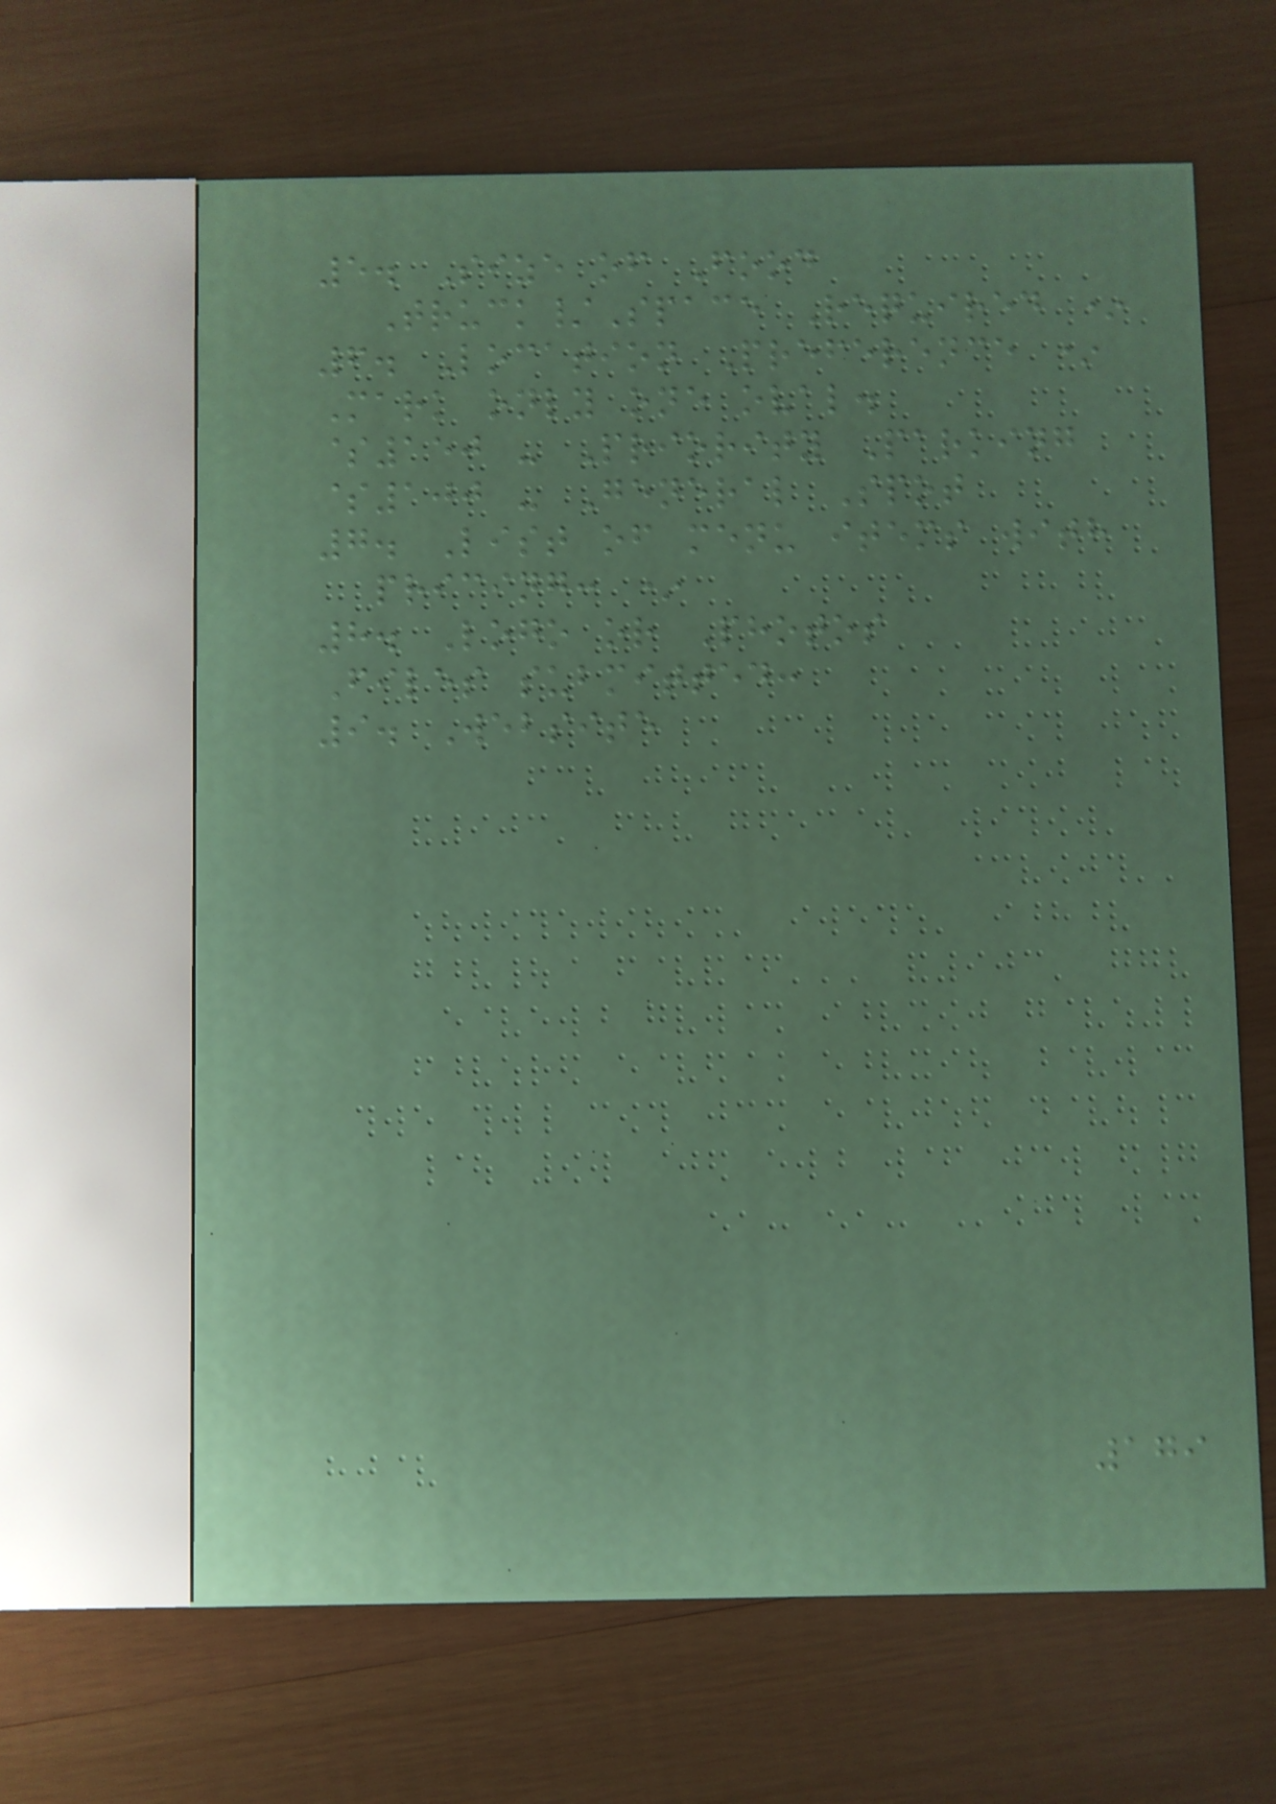5. Size of Food
Truck/Space Required *
6. Location Preference *
Mark only one oval.
$150 - Priority Parking
$100 - General Spot
7. List of menu items with
pricing: *
8. Logo or Photos
Files submitted:
9. Website
179
